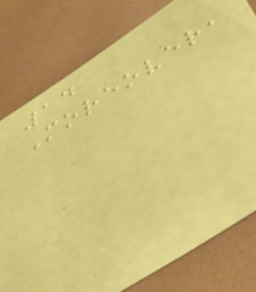14
Moreover,
